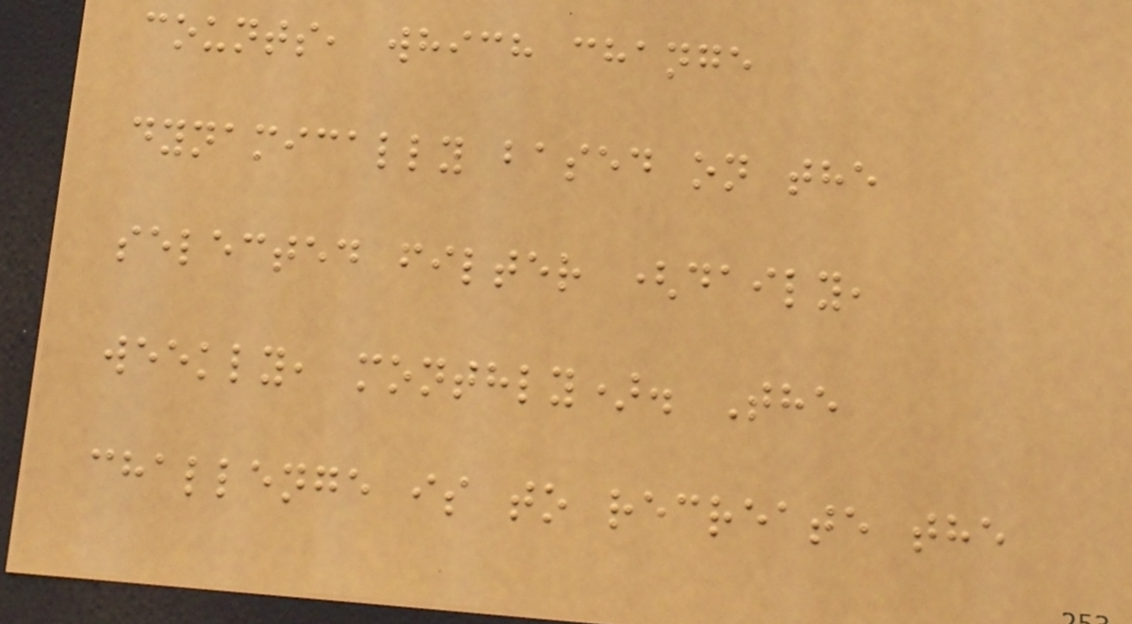counts, which change
dynamically based on the
selected filter (daily,
weekly, monthly). The
challenge is to recreate the
